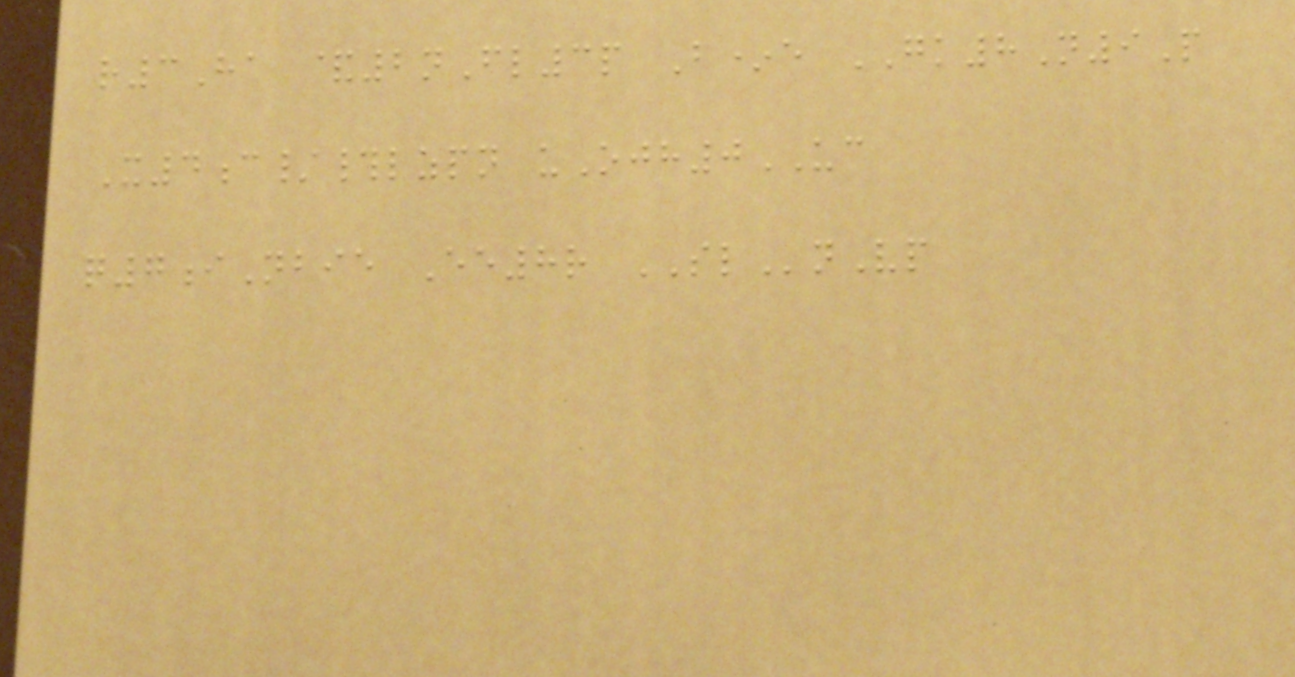r3Ha &2nFl3p B*e GK8N9P
X4c/#lzpn uOjh0UC
q7iNbie Ee8r SLnVp
